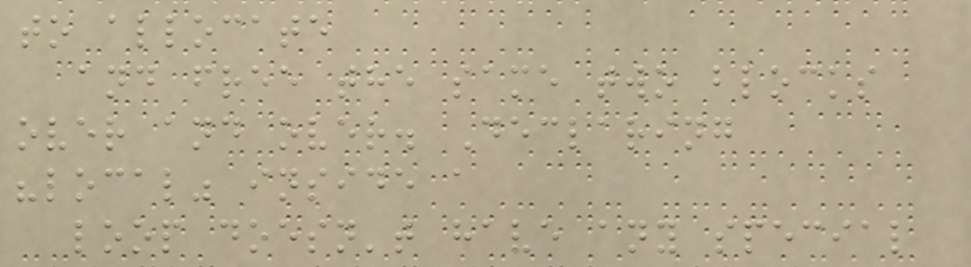to allocate
and free the same two blocks
over and over. Declaring
"local" inside a
loop doesn't have any special
